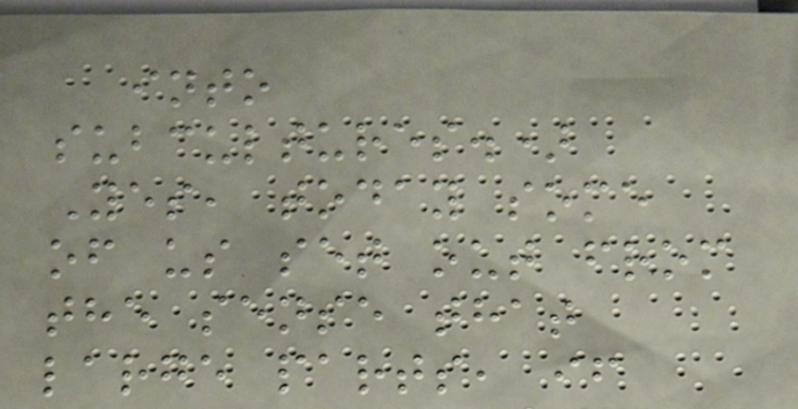into
subcultures.)
Yes, today some
of us set out from
the sense that
large parts, if
